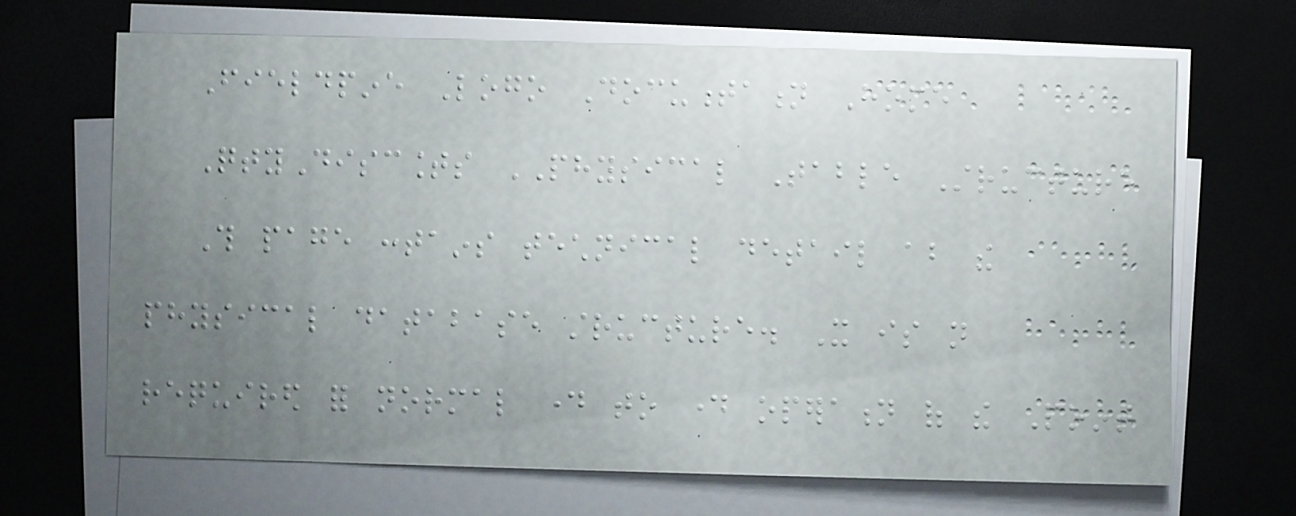Fieldpine Logo Documentation Home
QtyDiscounts PHYSICAL Table Structure
This page contains technical detail about the
physical database structure. It is not
required for normal day to day operation of the Point
